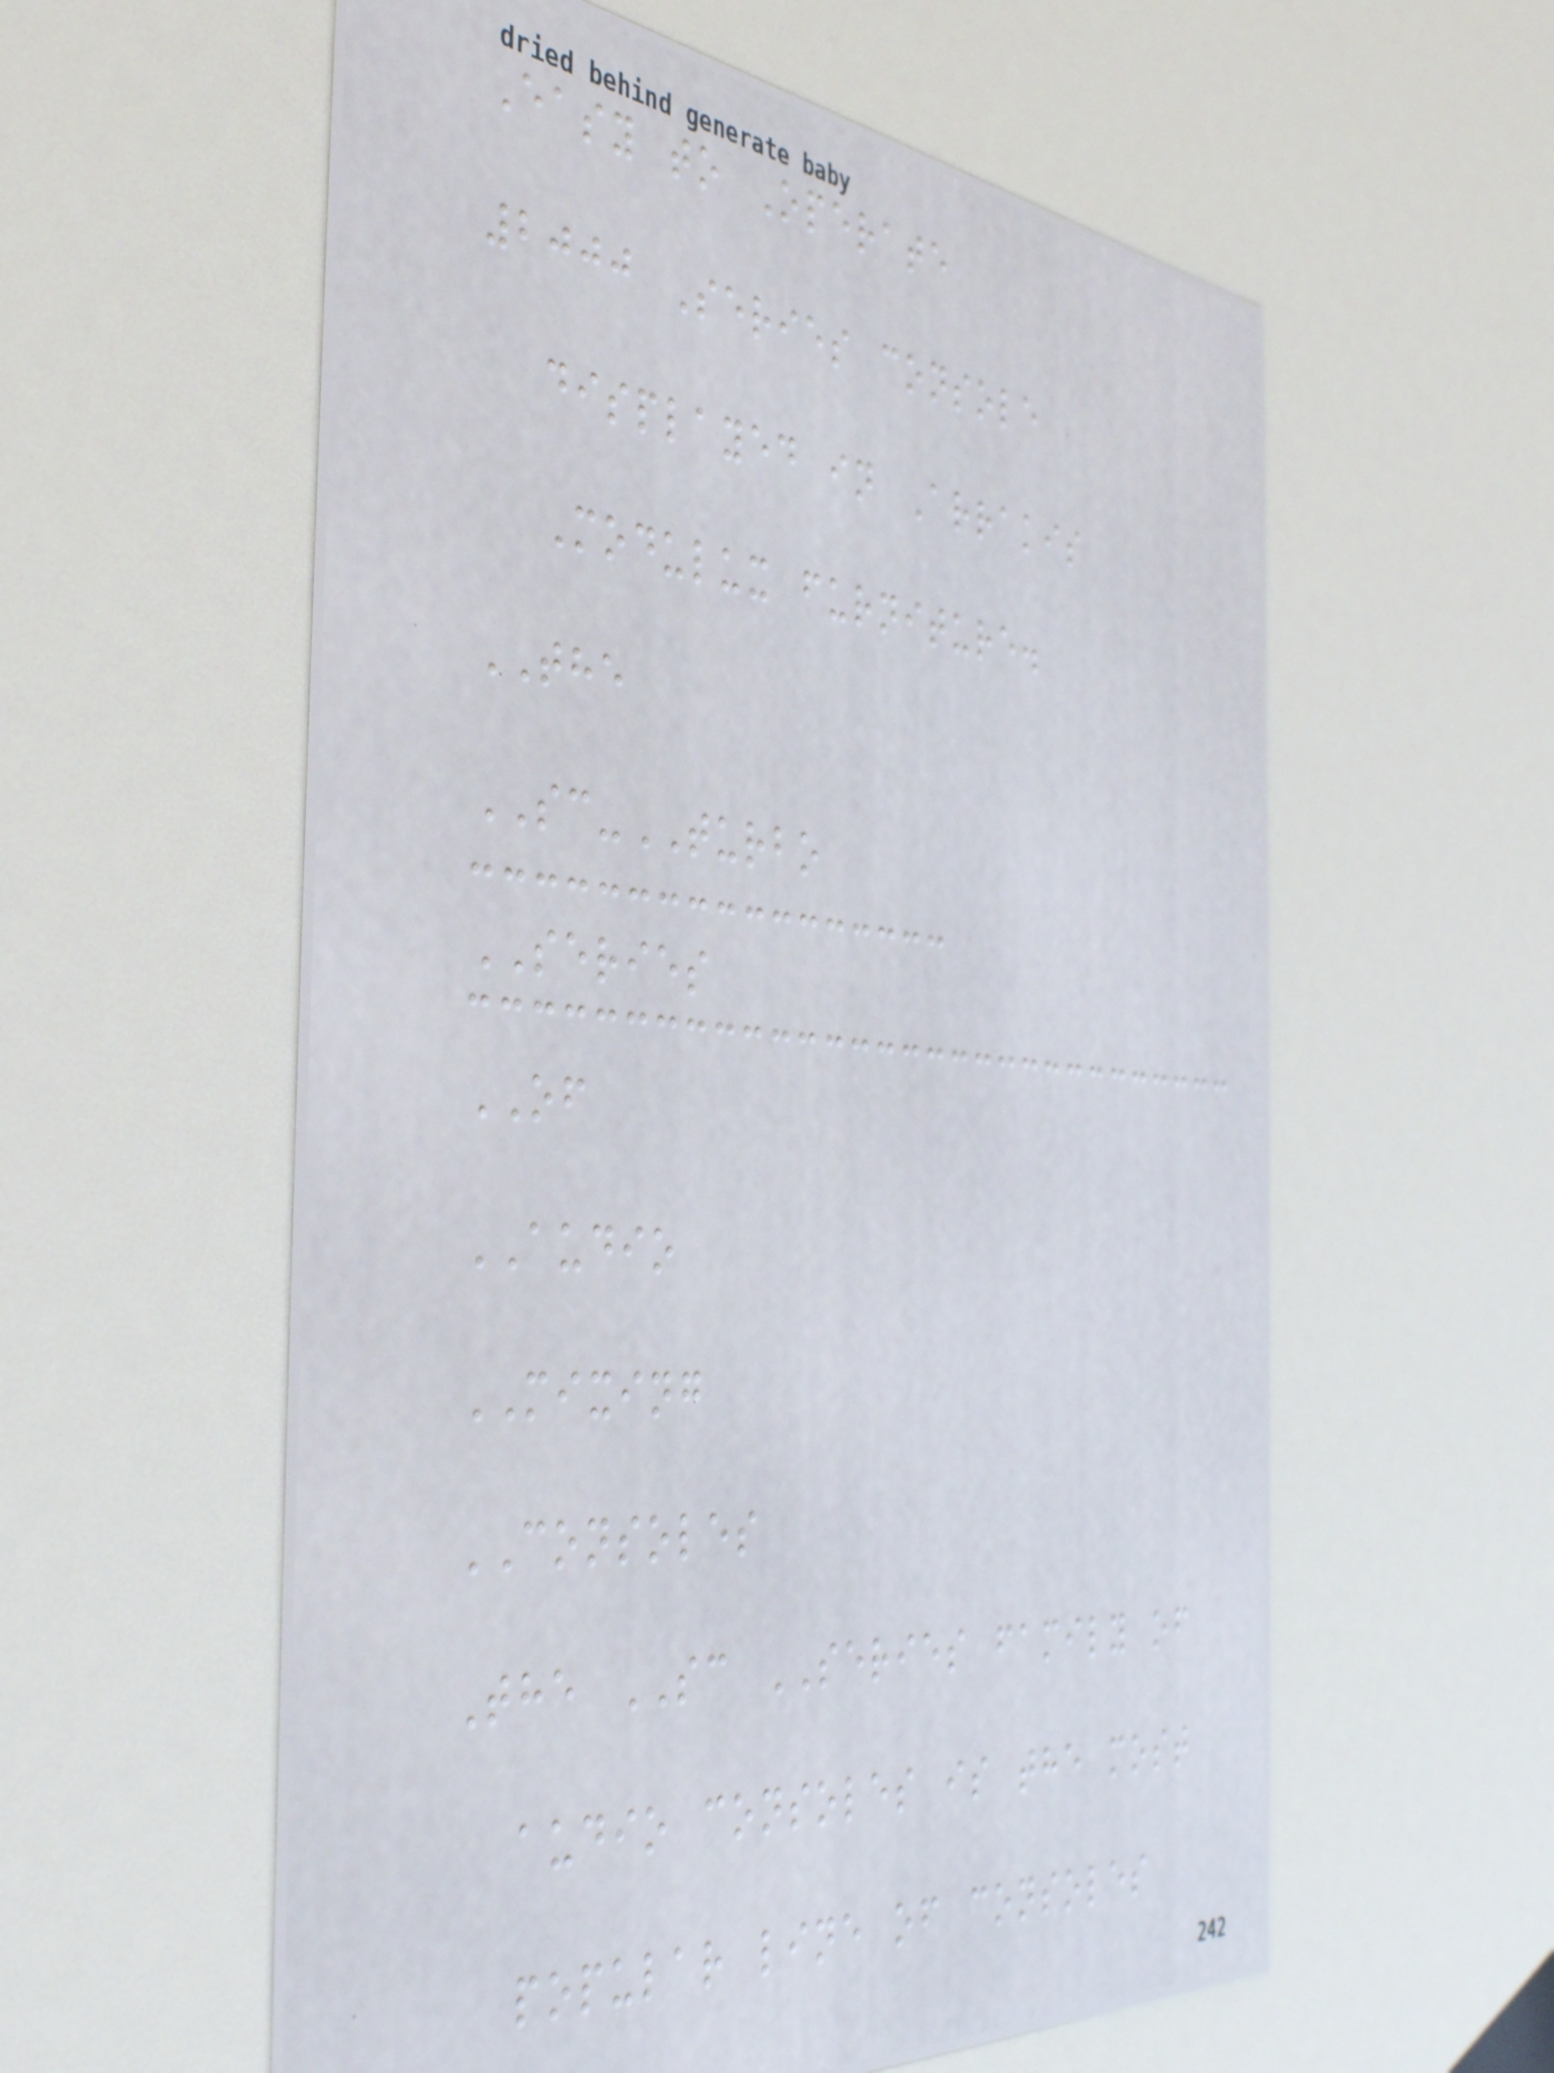Easy to Operate
2000 Series console
displayed in Arrakis
Modulux furniture.
THE
SC-TURBO
SERIES
OF
AUDIO
MIXING
CONSOLES
The SC SERIES family of
audio consoles is the most
popular line of consoles
